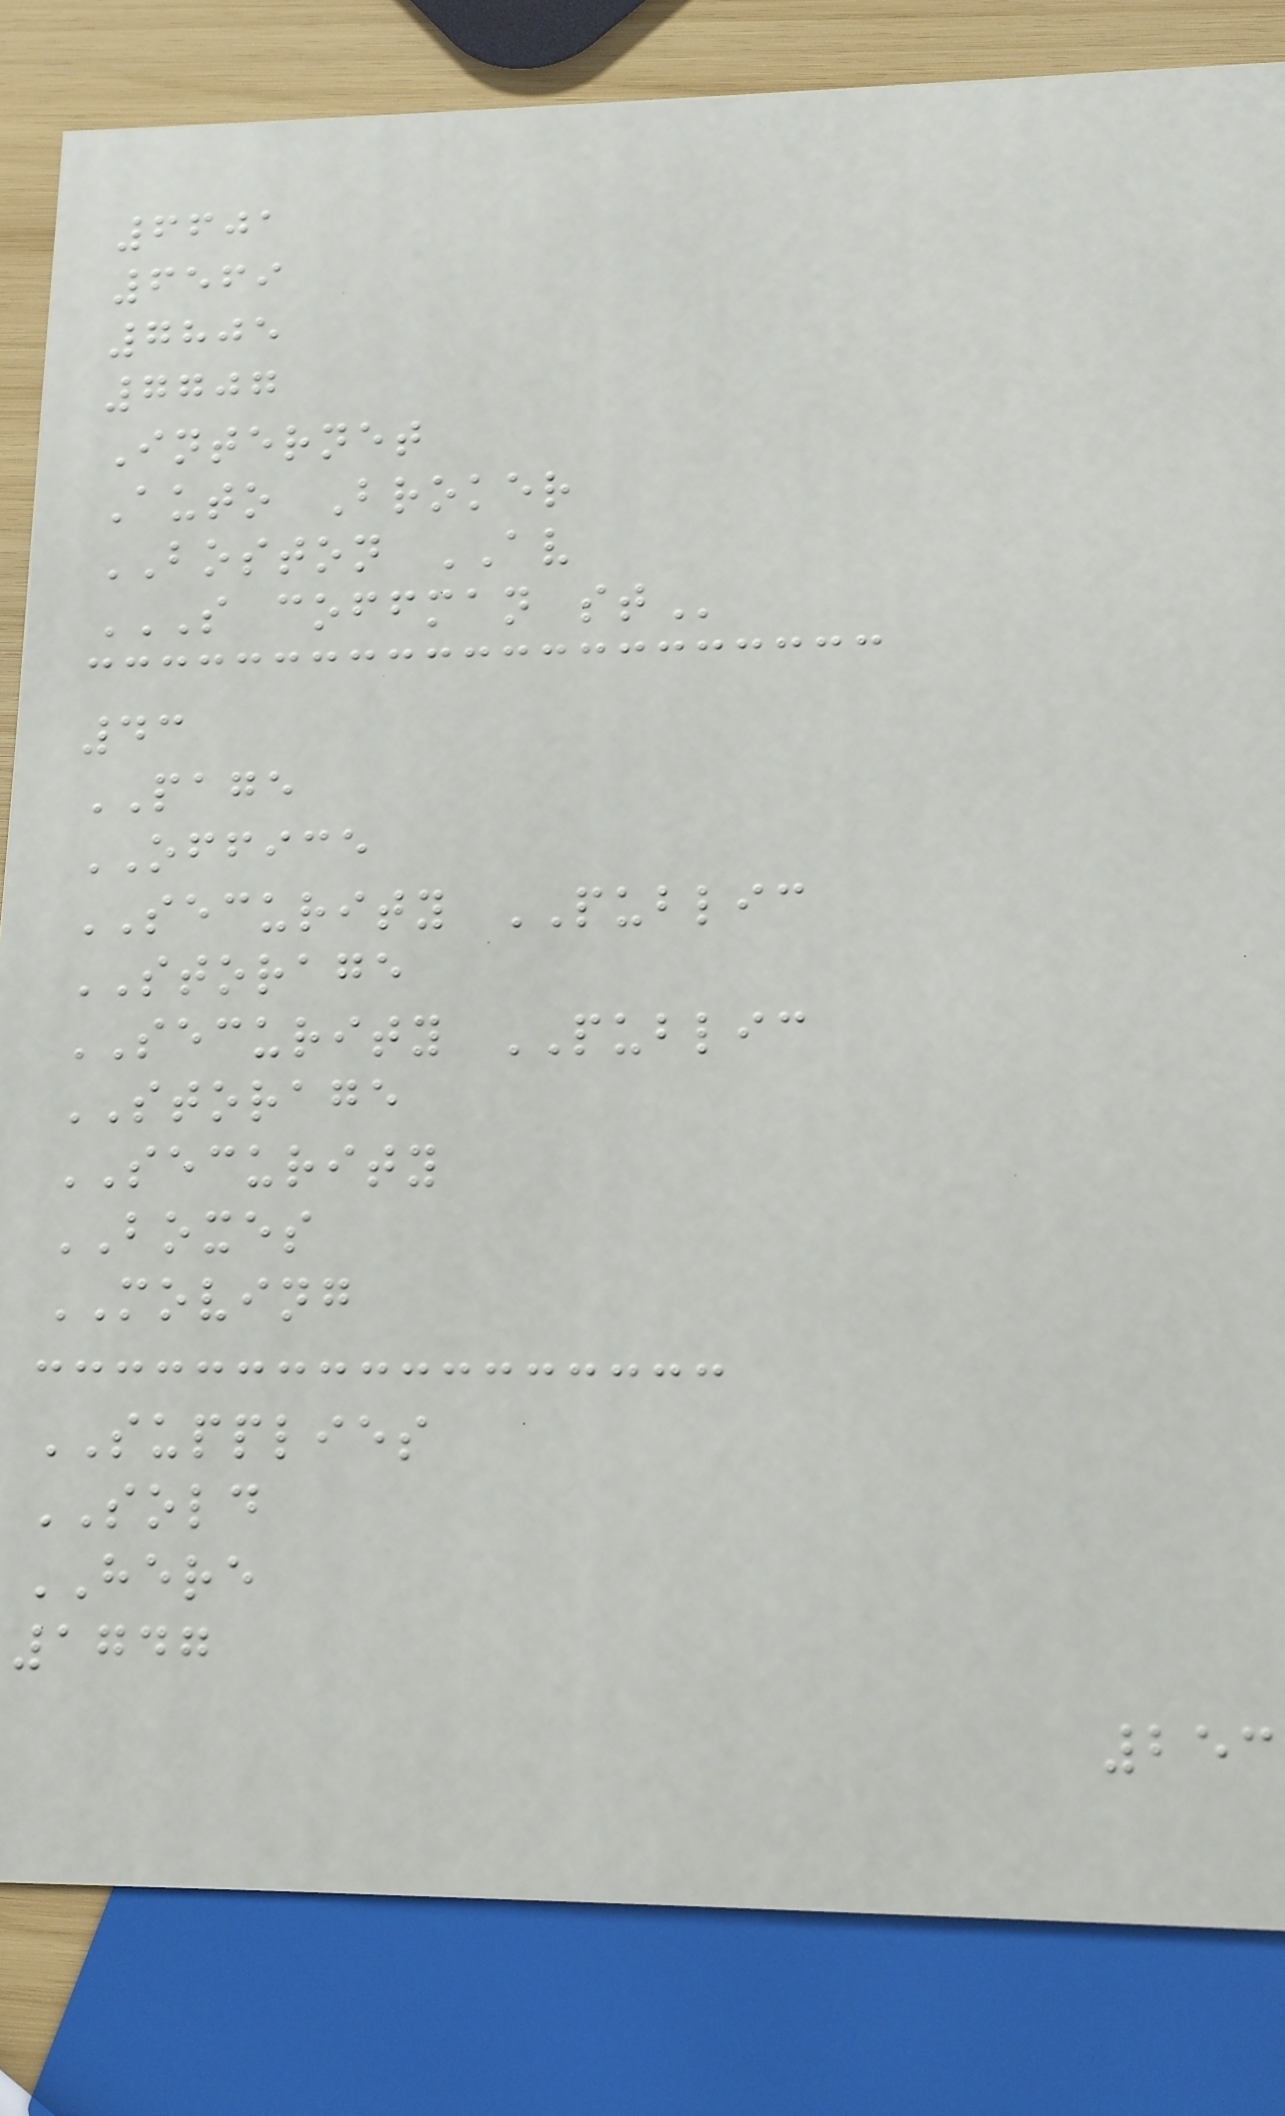6601
6569
7805
7707
Internet
Auto Broker
BOSTON AV
S COFFMAN ST
43
PAGE
OFFICE
SECURITY PUBLIC
STORAGE
SECURITY PUBLIC
STORAGE
SECURITY
BOXES
MOVING
SUPPLIES
SOLD
HERE
1747
253
